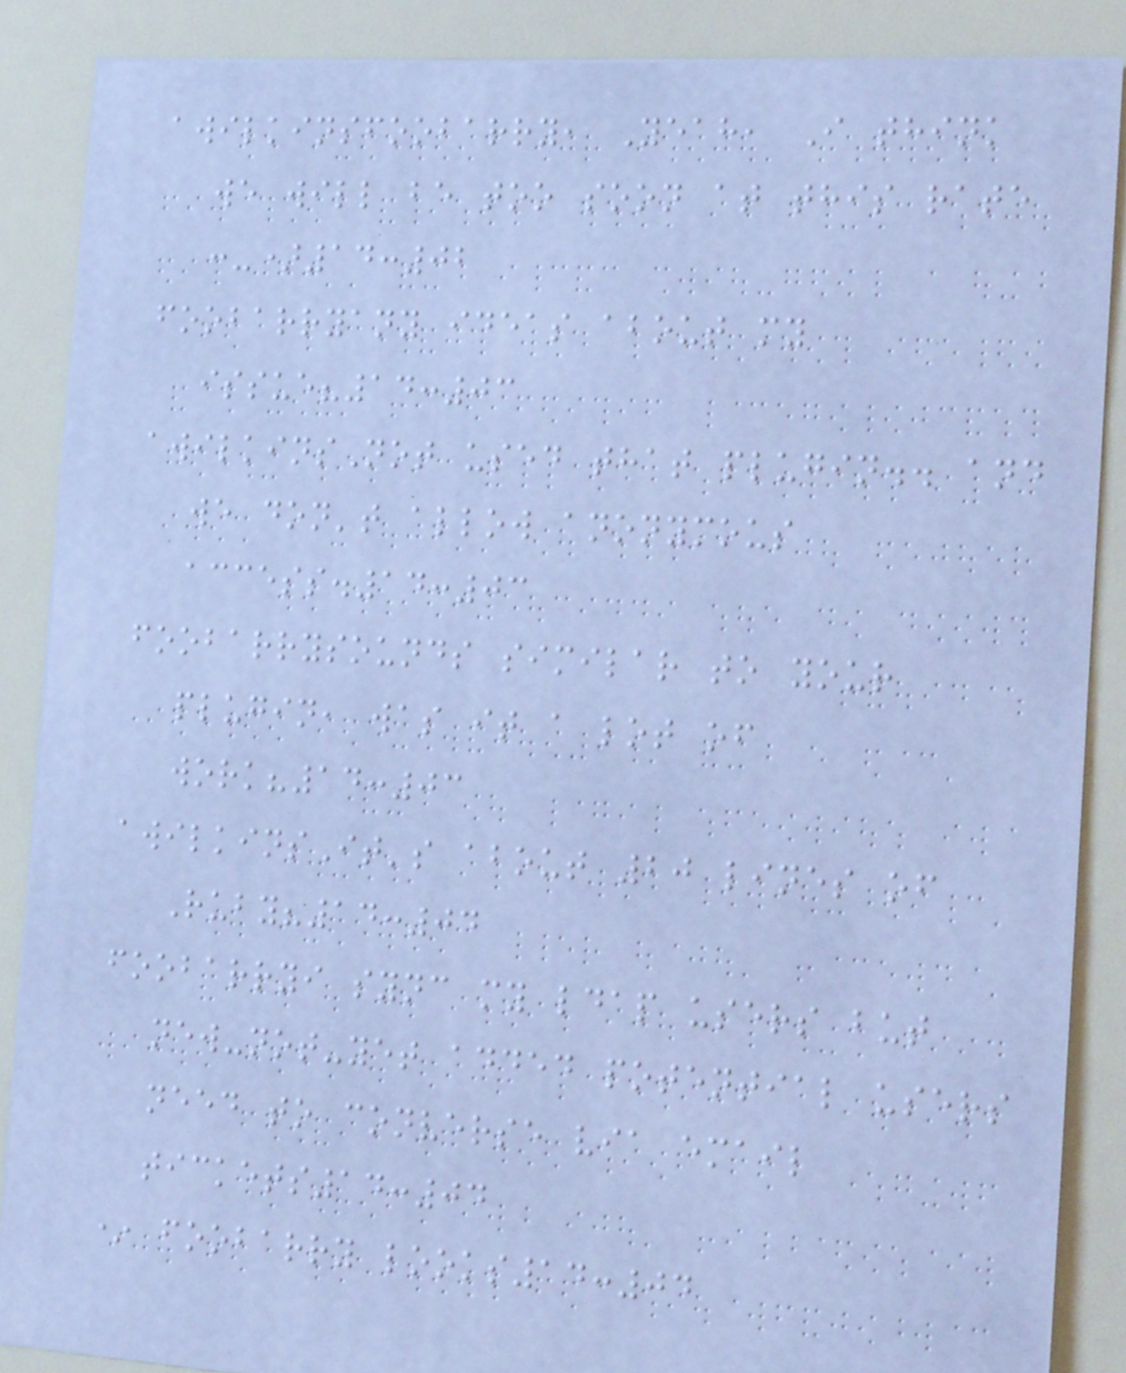awilkinsfoobarry, Yeah, I think
we will be too soon at this rate
:-)14:02
foobarryany ideas about my
issue?14:03
awilkinsNot used that plugin.. and
we don't allow anonymous
access.14:03
foobarrysounds similar to your
plugin, was it a lot of
work?14:03
awilkinsIt's about 20 lines of
Ruby?14:04
foobarryi sync my ldap users but
new-not-yet added potential users
need to converse via email
tickets14:04
* foobarry looks14:04
